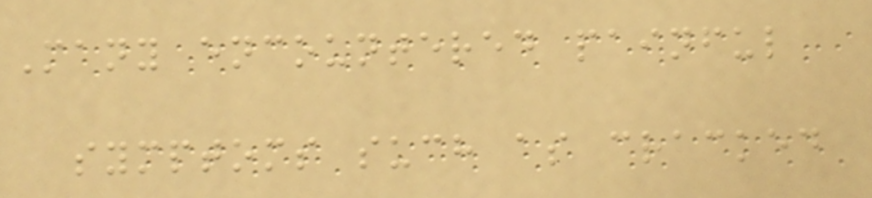Many encountered painful
symptoms such as cracked
